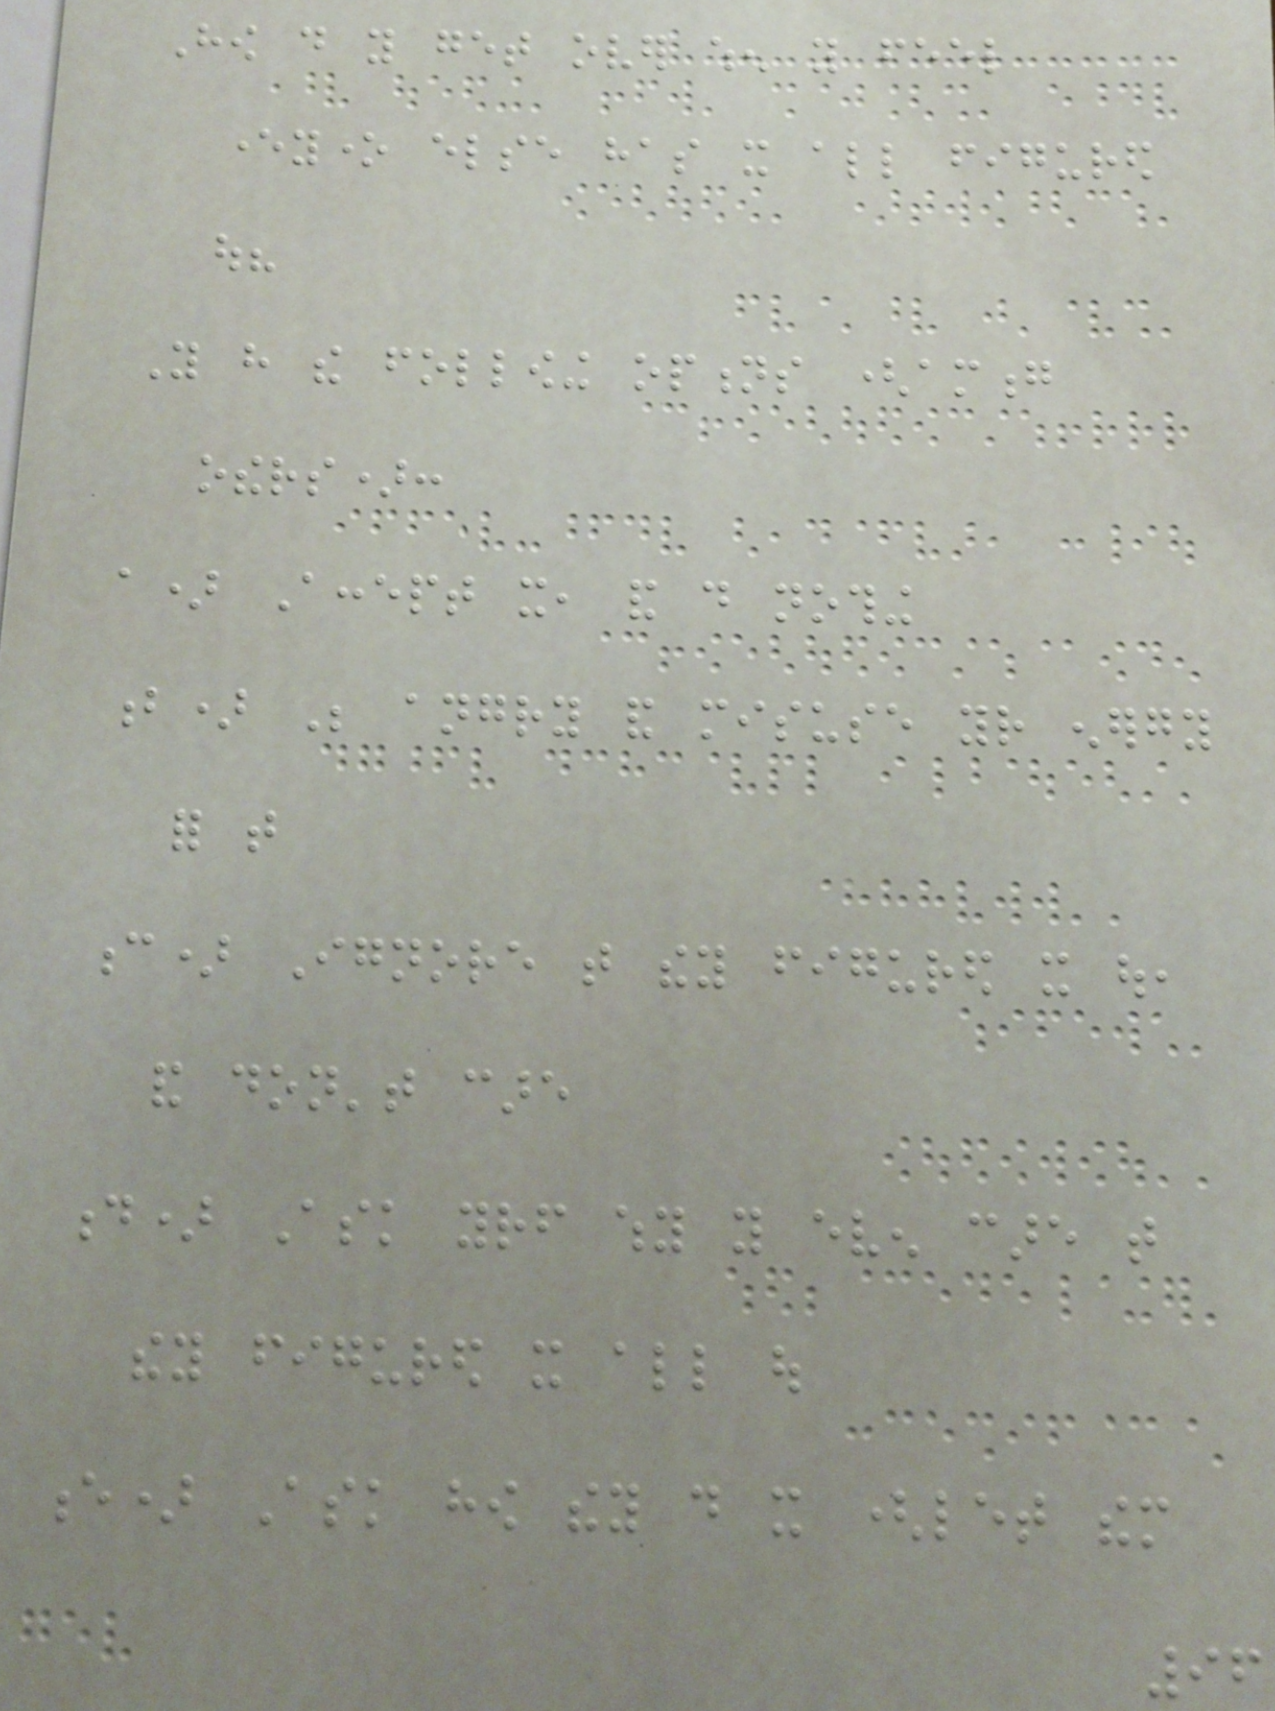How do you get over when you feel
everyone else has it all figured
out?
You have the following options (among
others):
a) Accept it, and do nothing
b) Be angry and misuse your energy
for that
c) Ignore that they figured it out,
and don't care
d) Ask yourself why you even care that
they figured it all out
e) Ask how they do it (let them
96
